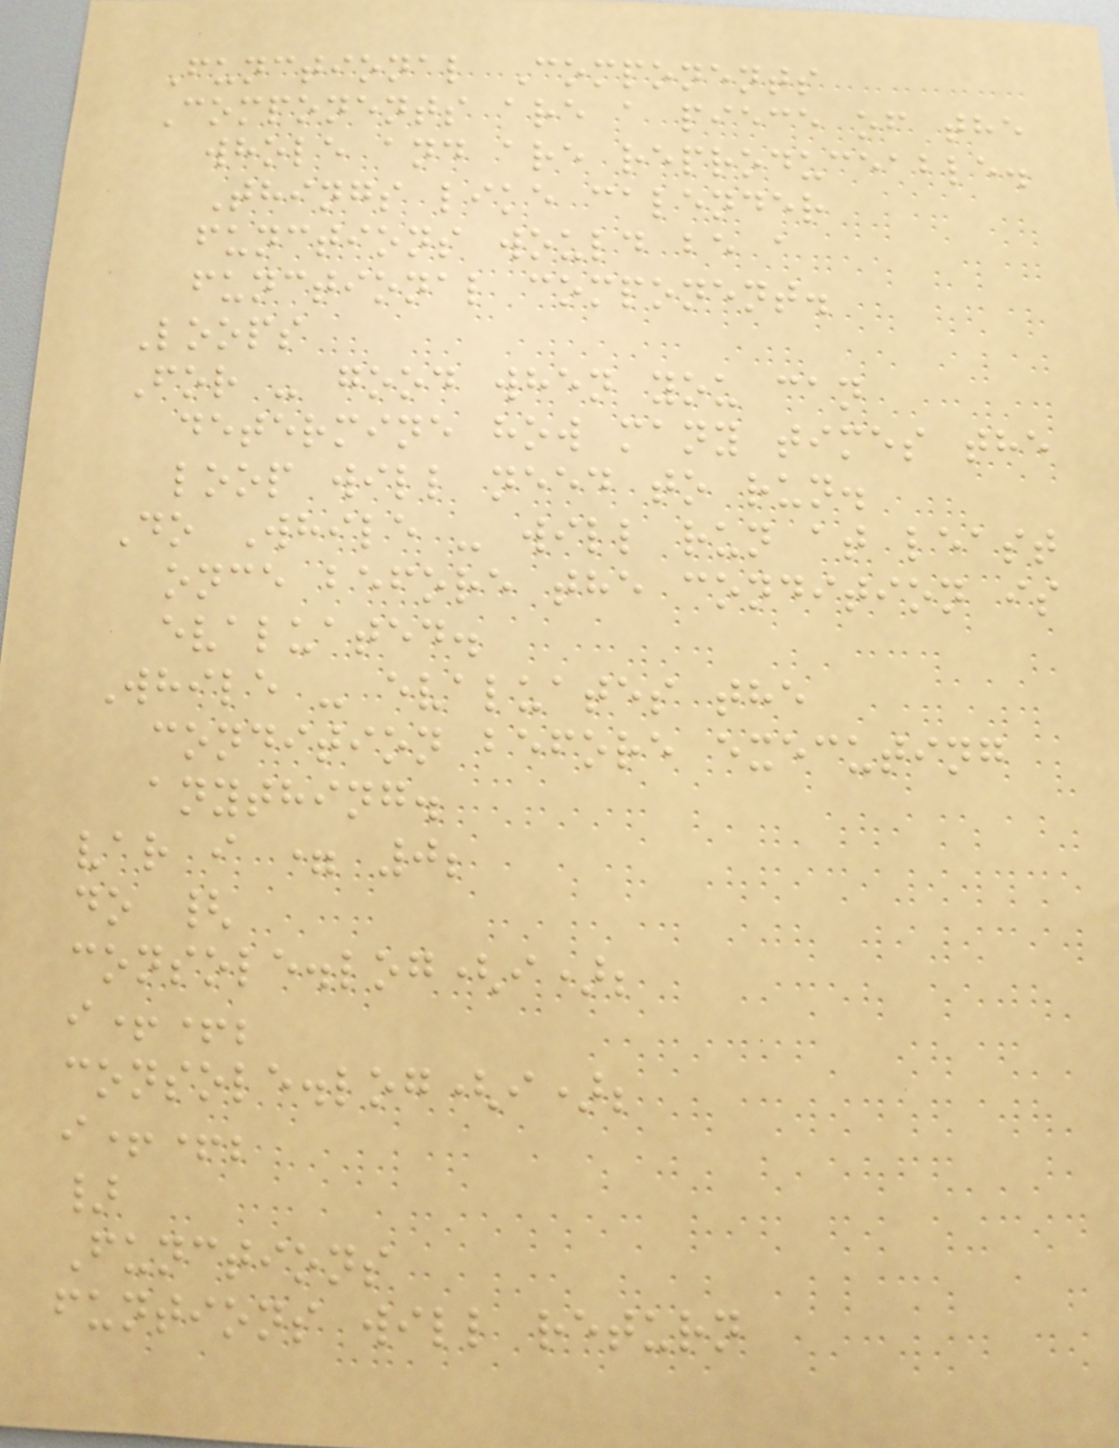Functional Components
Components are a piece of the
whole and are reproduceable.
Things like calender
functions would be a
functional component.
Loops
For - good when you can
determine how many times the
loop will need to run.
Do While - will run at least
once before the condition is
evaluated.
While - evaluates the
condition before executing
anything.
var i = 0;
do {
console.log(i);
i++;
console.log(i);
i++;
}
Functions
funtions will return
